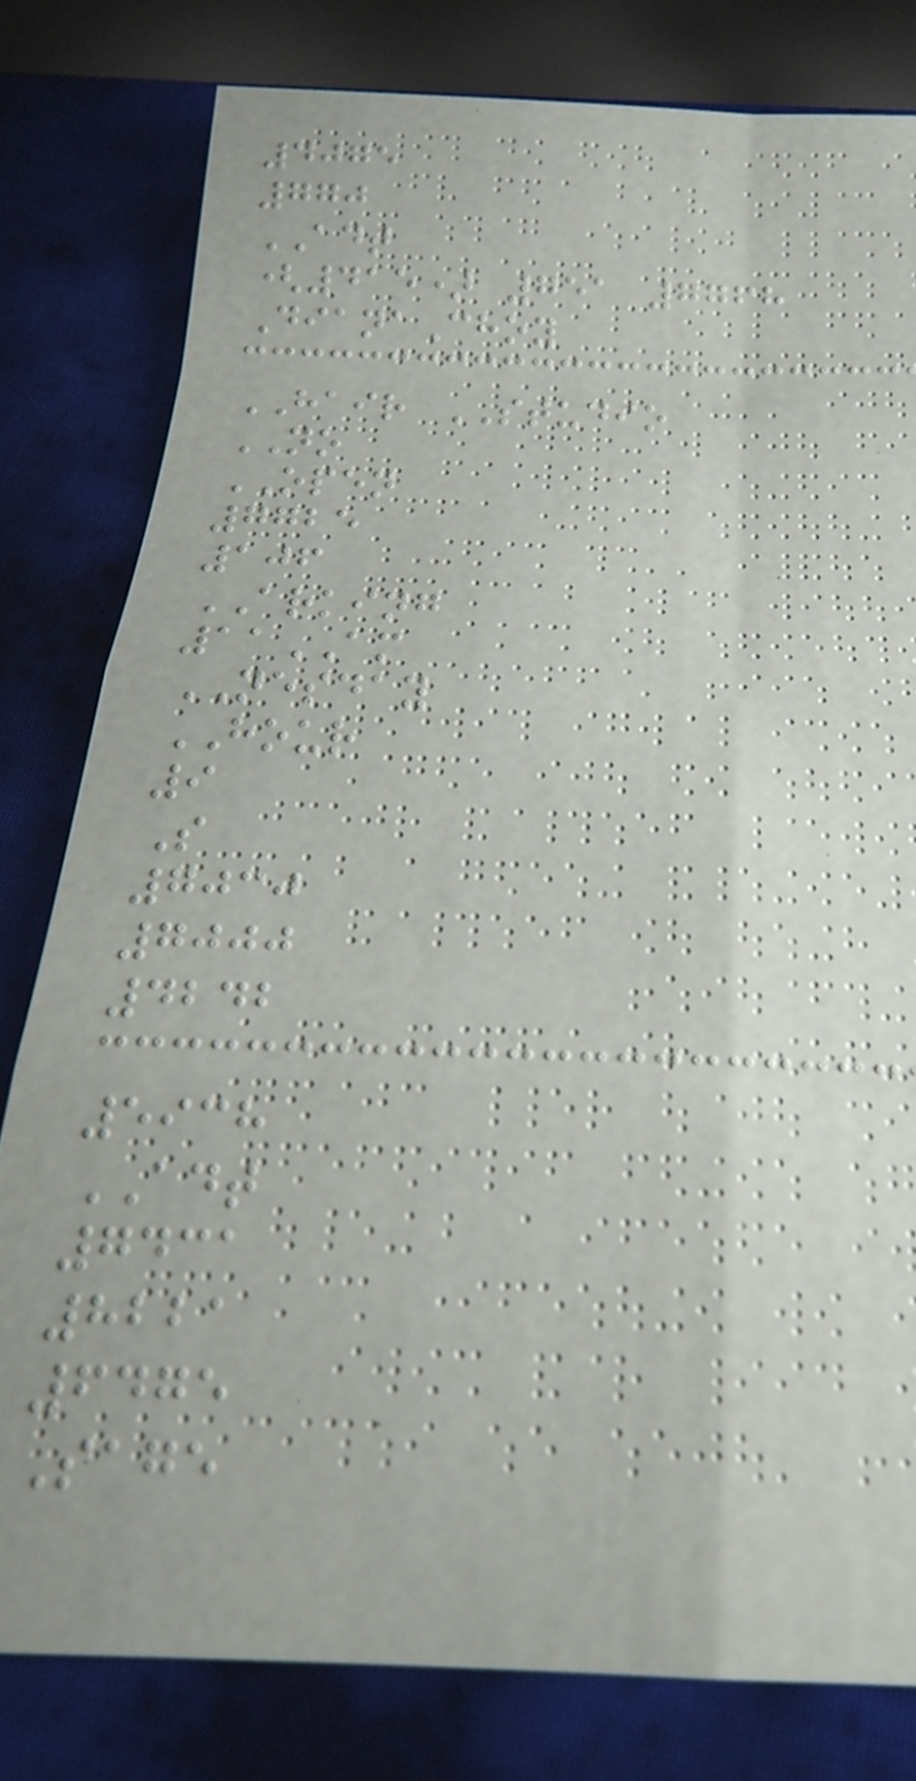4075
770
ADT
(415) 751 7768
DianaChoy
HAIR STUDIO
NO
OPEN
7725
106
ARKING
11AM
NESDAY
HOUR
9
S
7030
7000
4242
5938
ADT
7431
8221
6475
Sage
